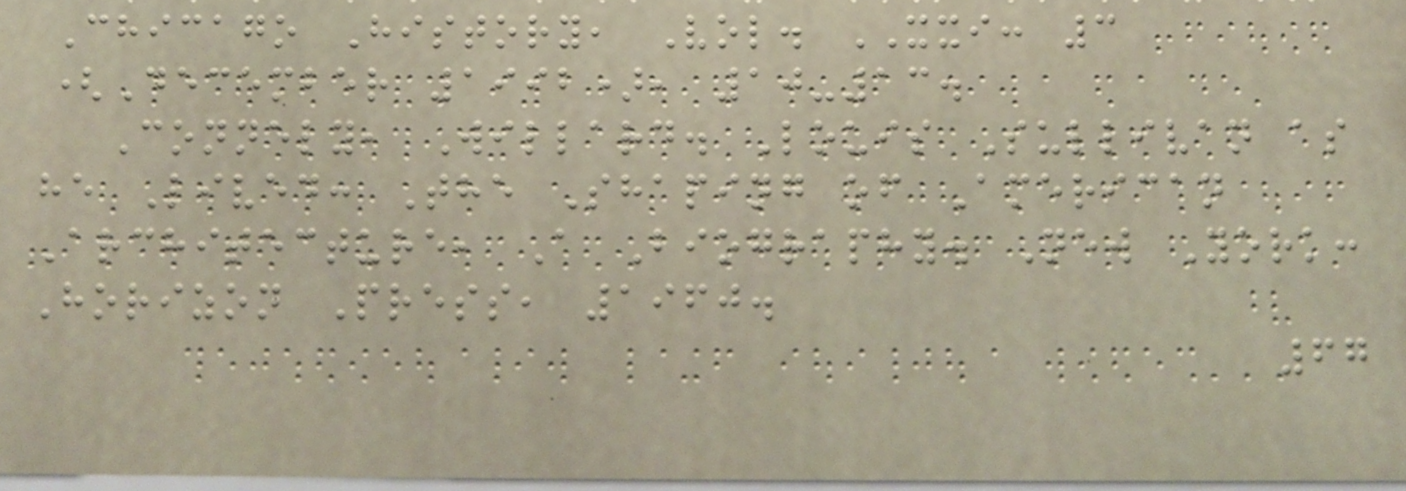Chicago History, Vol. XXI: 3
(December 1992), 10-13.
Connely, Willard. Louis Sullivan as
he Lived: The Shaping of American
Architecture, A Biography. New York:
Horizon Press, 1960.
67
